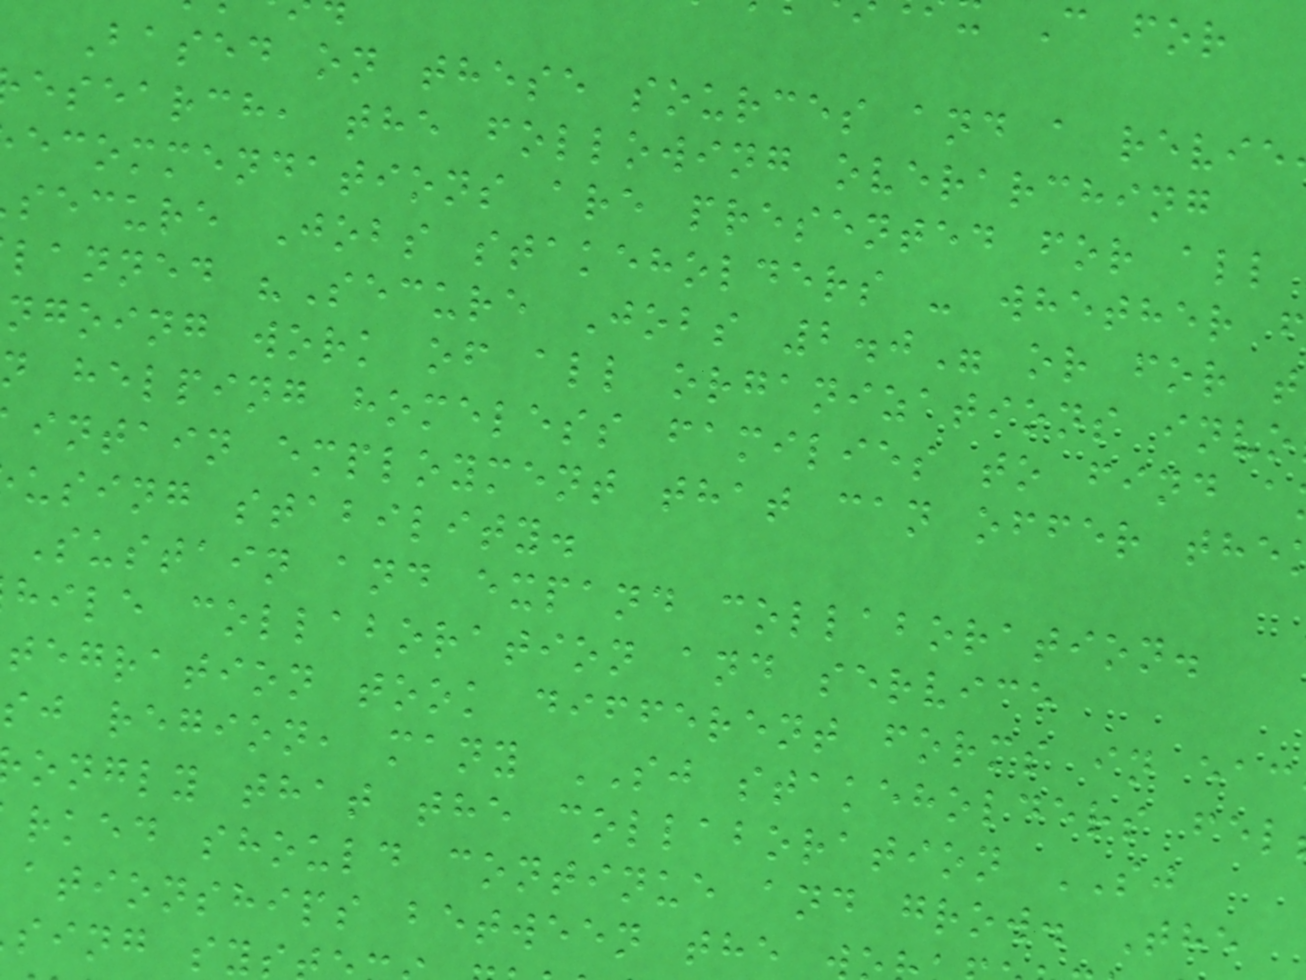Based on these sources and a revie
esearch, the following overarching
ecommendations are presented for all
secure Jobs stakeholders - whether f
lanned "Secure Jobs 2.0" or for t
ngoing work of all organizations invo
n helping homeless families to find a
intain employment that can offer the
using stability.
Sustain and expand collaboration.
hile collaboration and service
tegration took different forms in eac
sj region, many SJ stakeholders fel
ongly that the collaboration SJ
rked should continue and grow. The
ationships between the
